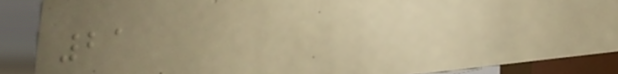21
